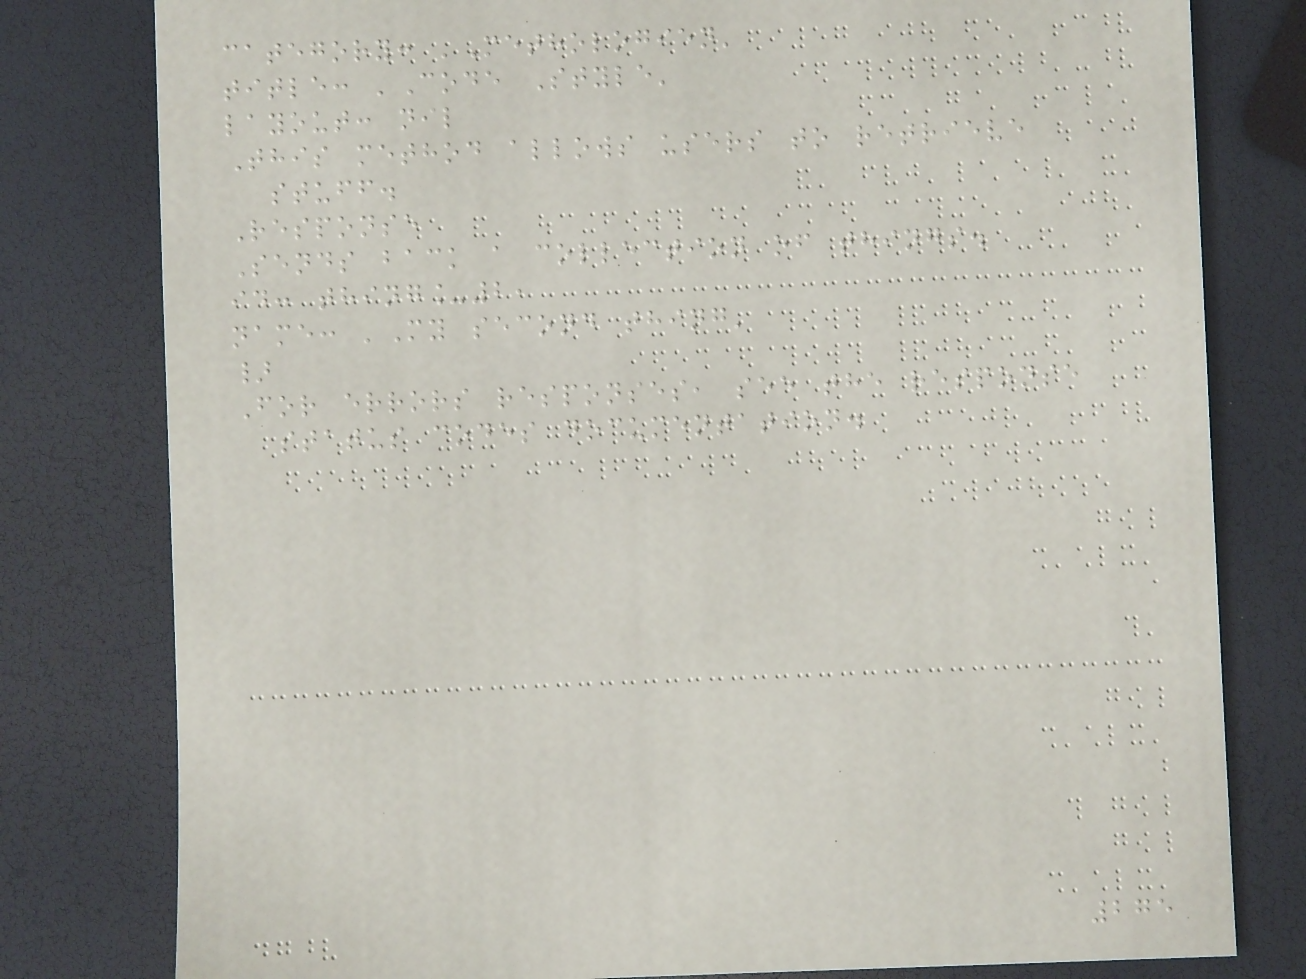category: 'Methologien'
title: 'Code Style'
layout: nil
This method allows users to retrieve
stuff.
Response
Sends back a collection of things.
id: thing_2,
name: 'My second thing'
}
For errors responses, see the response
status codes documentation.
275
